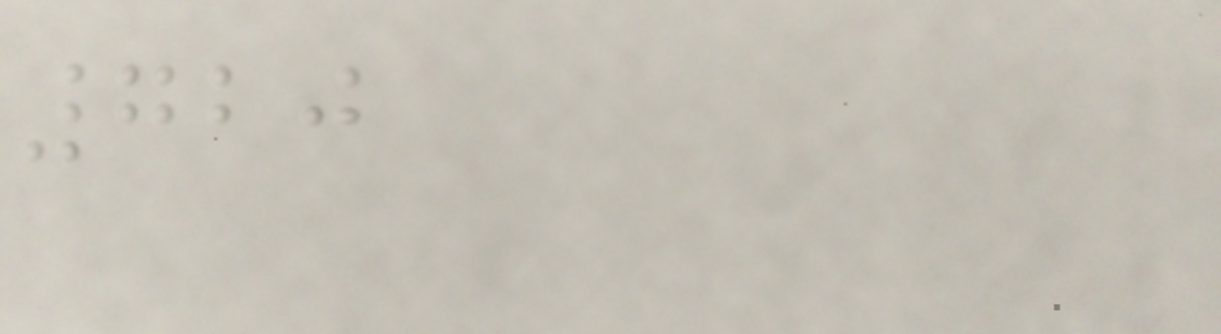720
